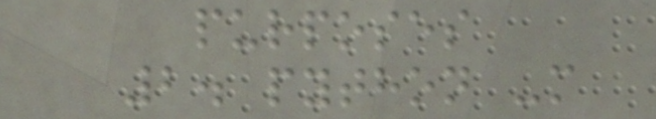purposes
2. python -m
